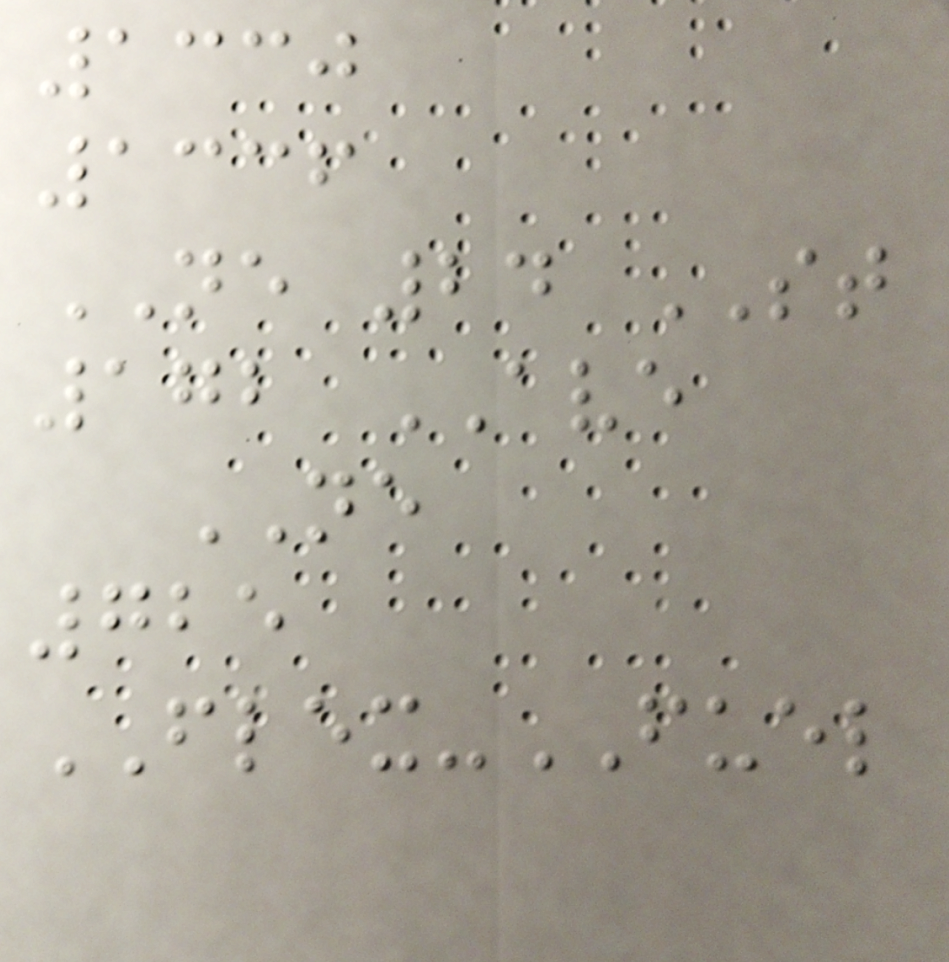1330
1336
NE 24 ST
172 AVE
NE
725
FLEX-FUEL
